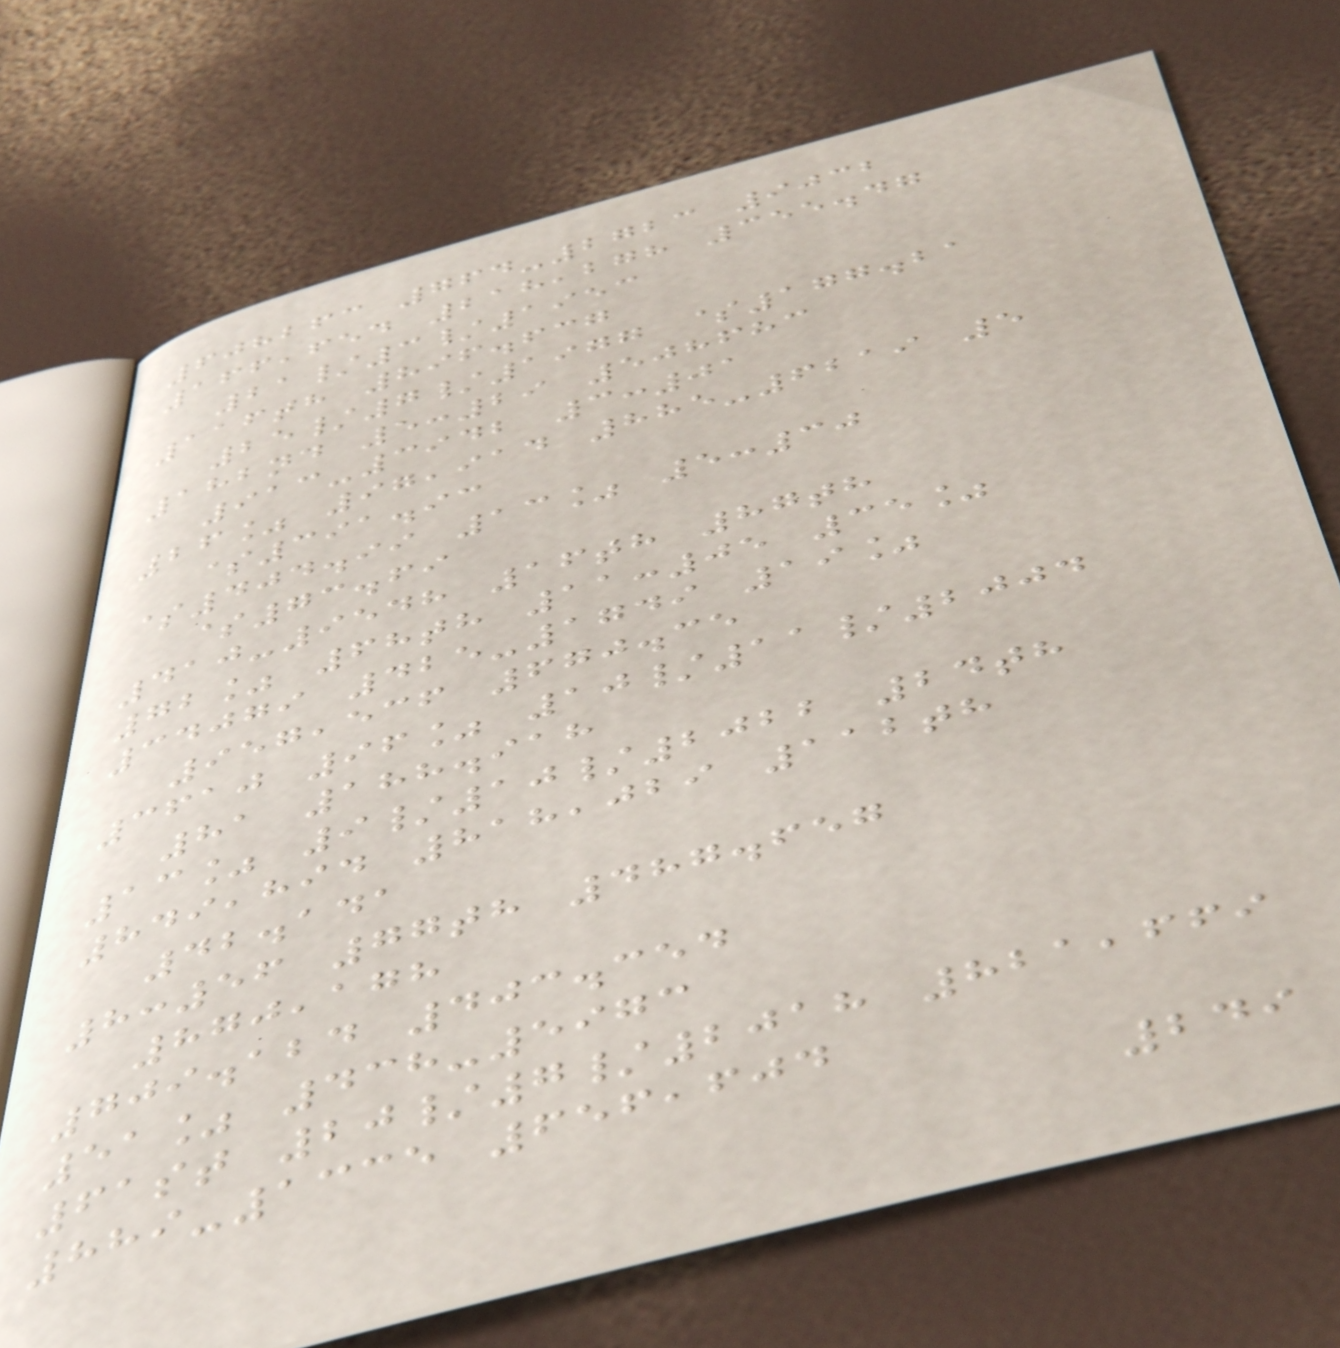608263 764-2723 9032
166,654 218,278 355.47
21/3/1953
116th 896.637
25/7/1977 $177.21
182nd 5:29 508683
913-3942 3:01
26% 97,914 885-6219 5
$391.93
$404.99 13% 5:30
$73.69
410-9548 16th 87th
72% 68th 11:05 35%
34079 425-1749 19%
957,536 670.35
3610 96% 10/11/2004
81 188.918
13% 9/10/2022 24th
849,894 818,029 112th
42.141
8:56 77th 487.657
870,178
709.124 403.354
51% 438-5973
61st 20/7/2018 821,669
889-1335 656,604
249
